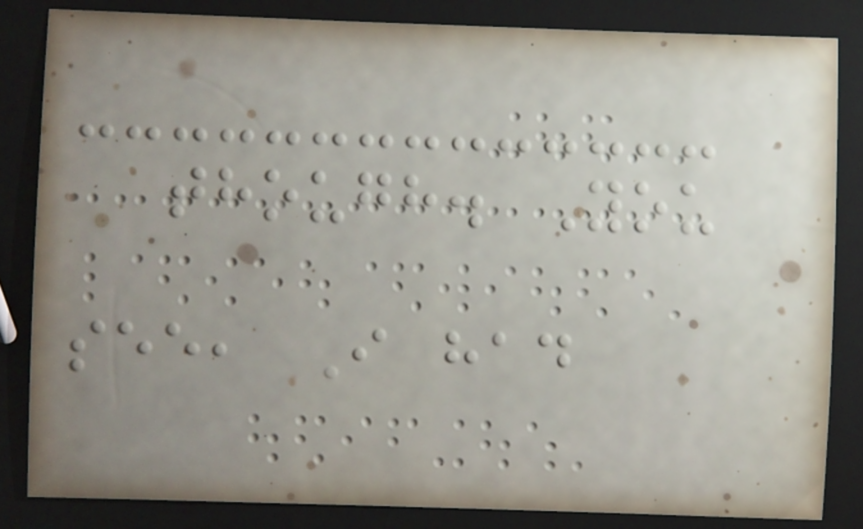though. You
see, I had
